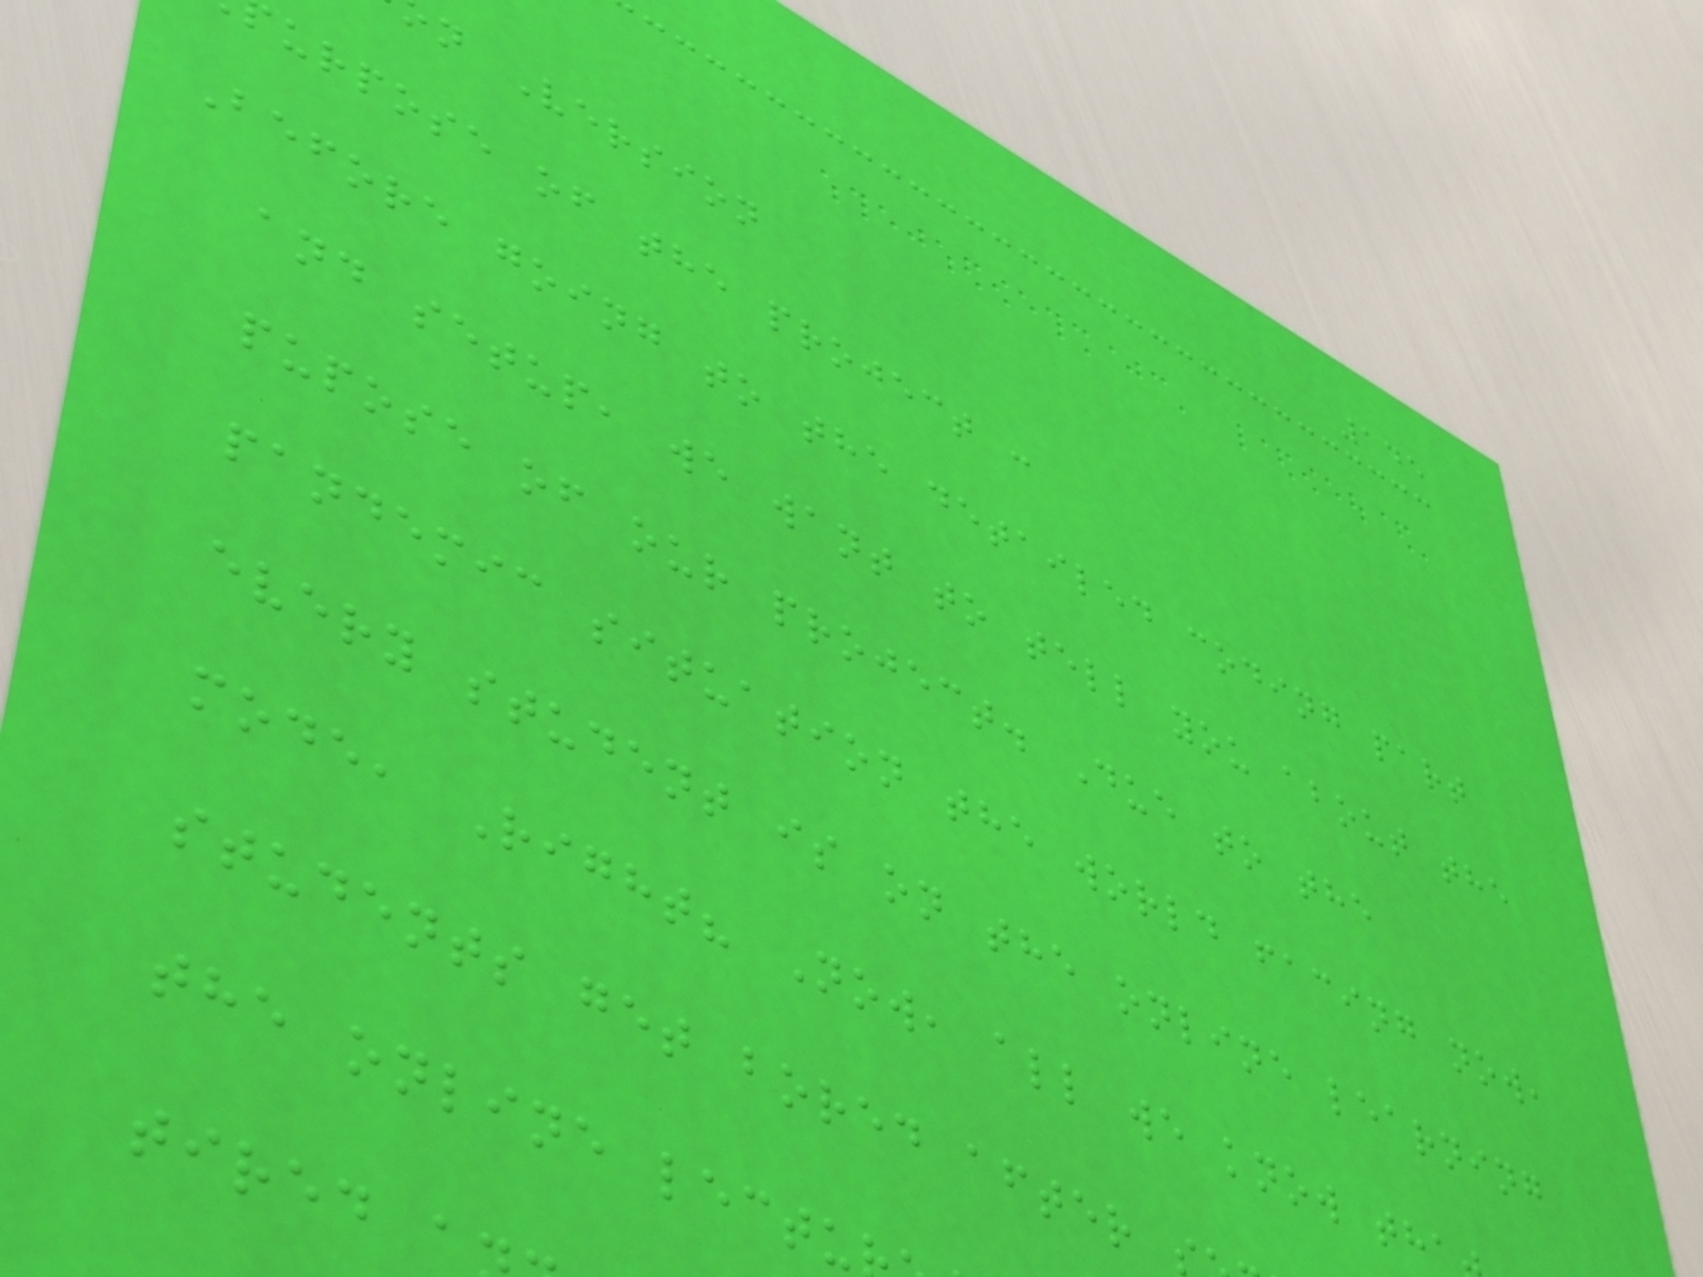145
n Version
urpose of the project :
Before going to the detailed coding part
and setup, we want to tell you about the
pupose of our project. Due to the
pandemic situation the world facing now,
every student is on the online learning
mode, Right? Now, all we know tha
students get bored after
the online lectu
